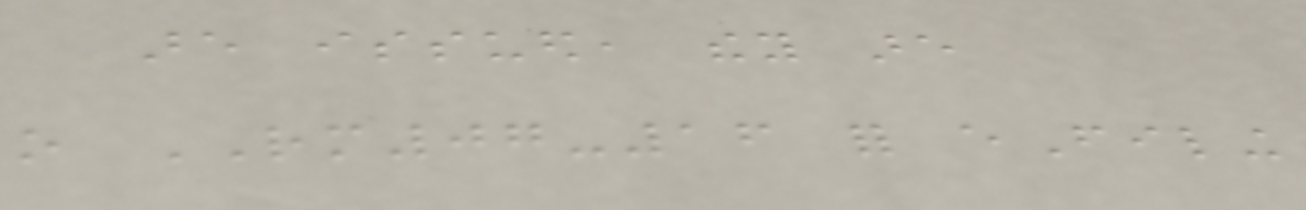are issued, they are
o RM07-16 for eFiling
